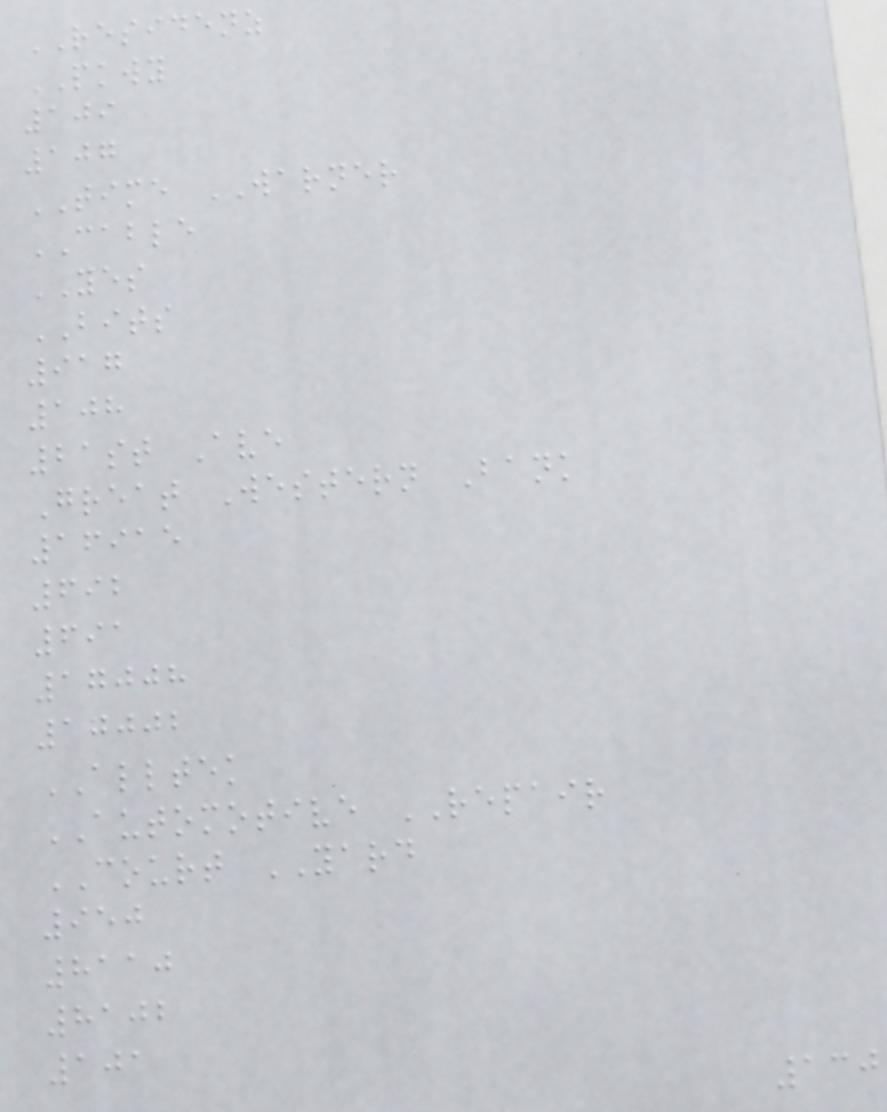RESIDENZ
PKWY
109
107
TIME WARNER
CABLE
YES
BITS
917
108
21st Ave
Great Western Bank
16915
692
691
17008
17002
ALLTEK
AUTOMOTIVE REPAIR
COURT YARD
950
8110
8102
101
130
